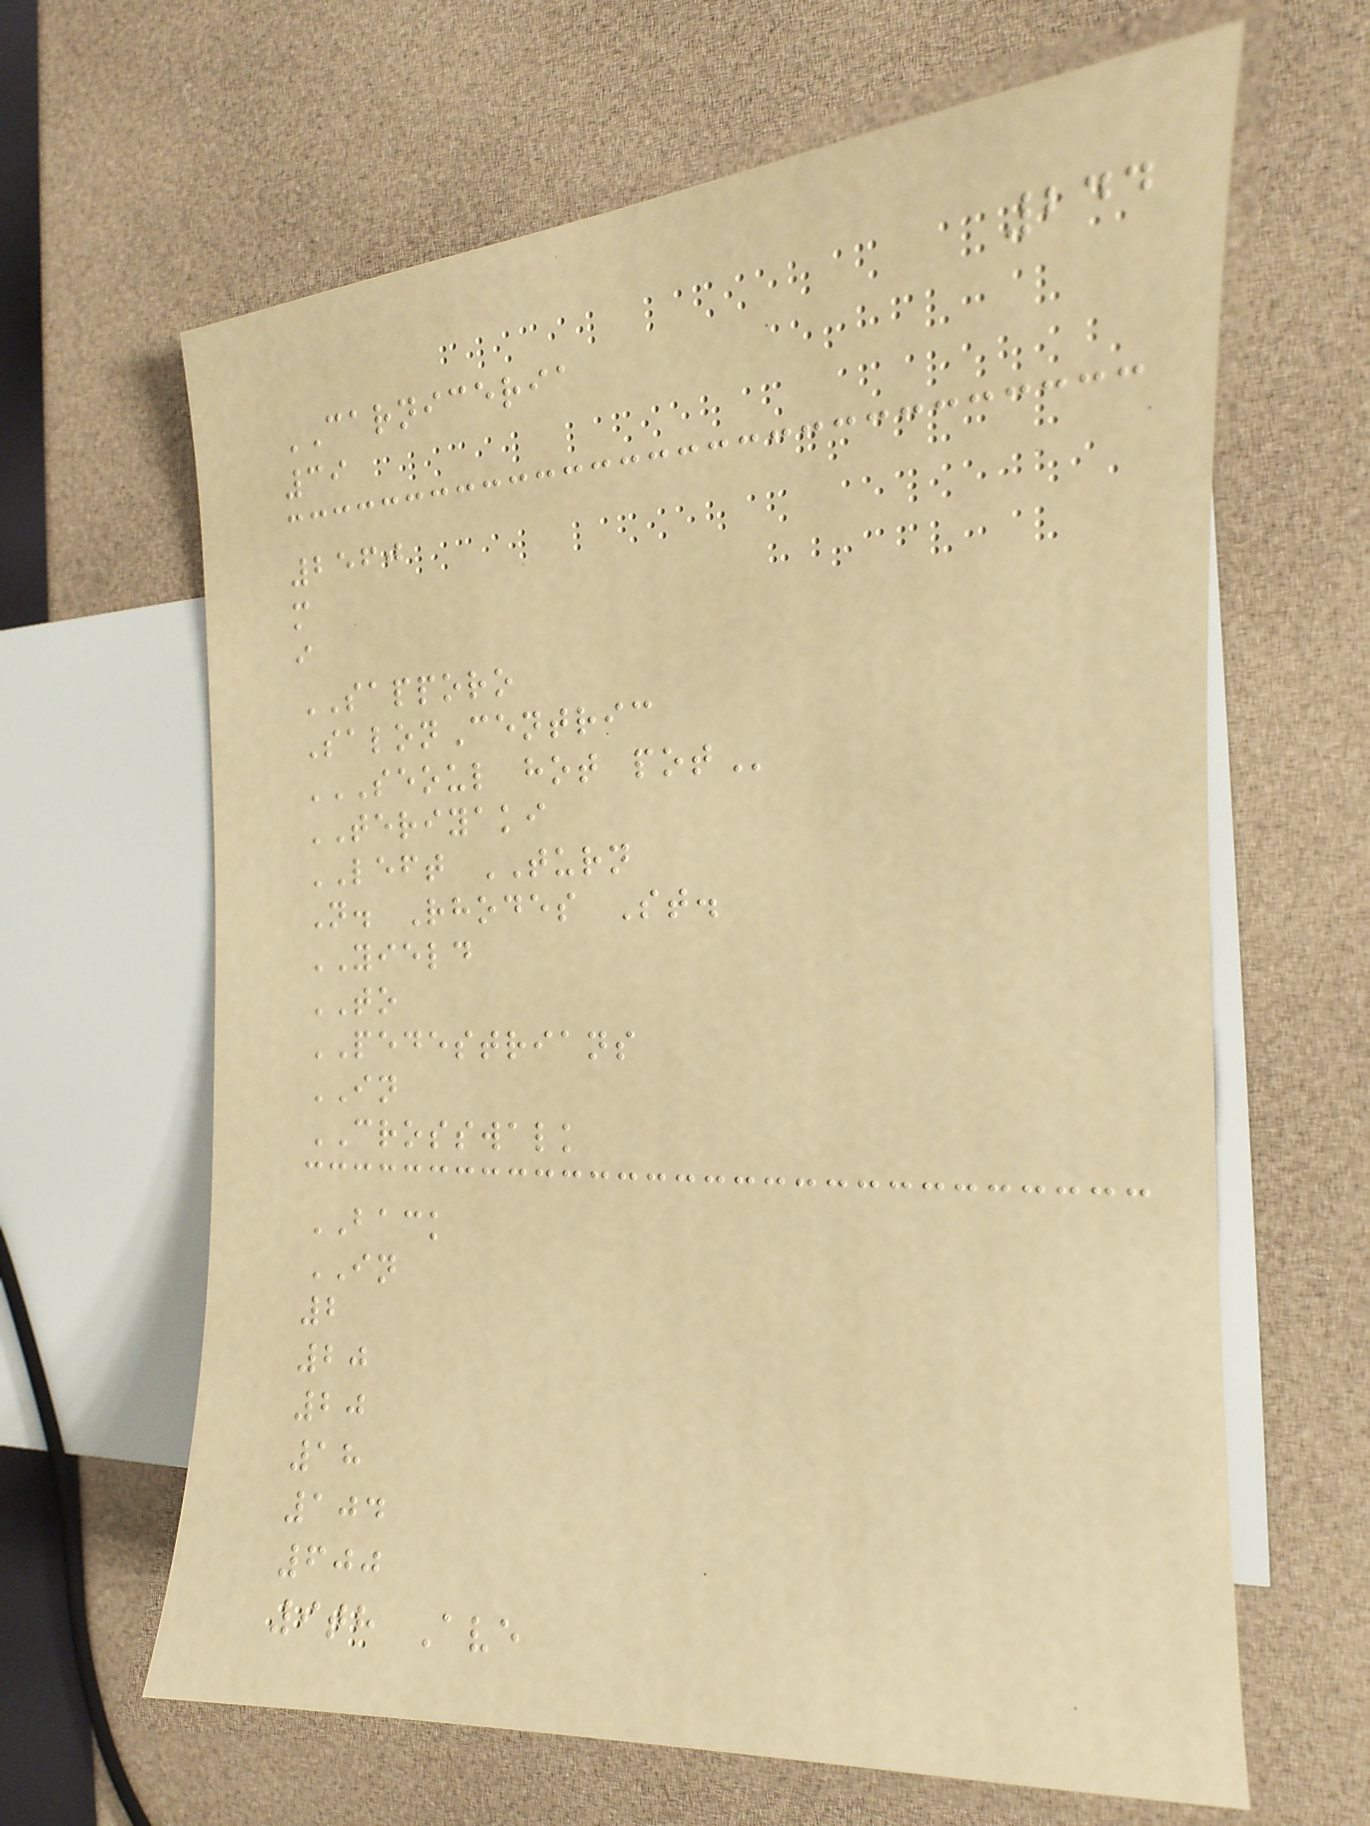244
CARNICERIA
39
2560
m
i
SAPPORO
SalonCentric
SEOUL HOT POT
TERIYAKI
LEFT TURN
N. Rhodes St.
YIELD
TO
PEDESTRIANS
IN
CROSSWALK
BACK
IN
2
20
20
18
104
600
9th Ave
